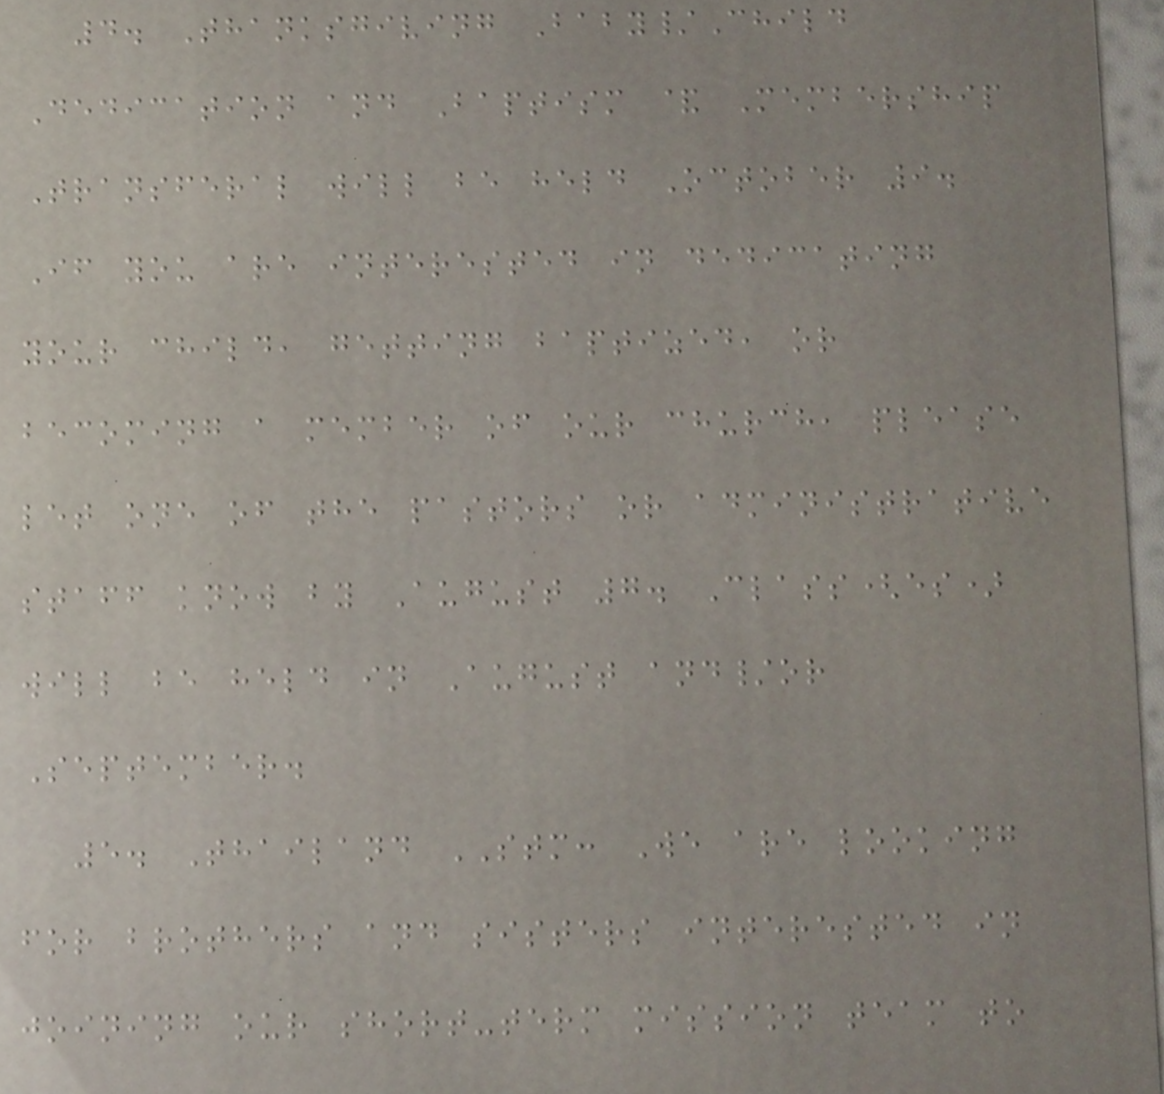4. Thanksgiving Baby/Child
Dedication and Baptism & Membership
Transferal will be held October 9.
If you are interested in dedicating
your child, getting baptized, or
becoming a member of our church, please
let one of the pastors or administrative
staff know by August 7. Class(es)
will be held in August and/or
September.
5. Thailand STM: We are looking
for brothers and sisters interested in
joining our short-term mission team to
